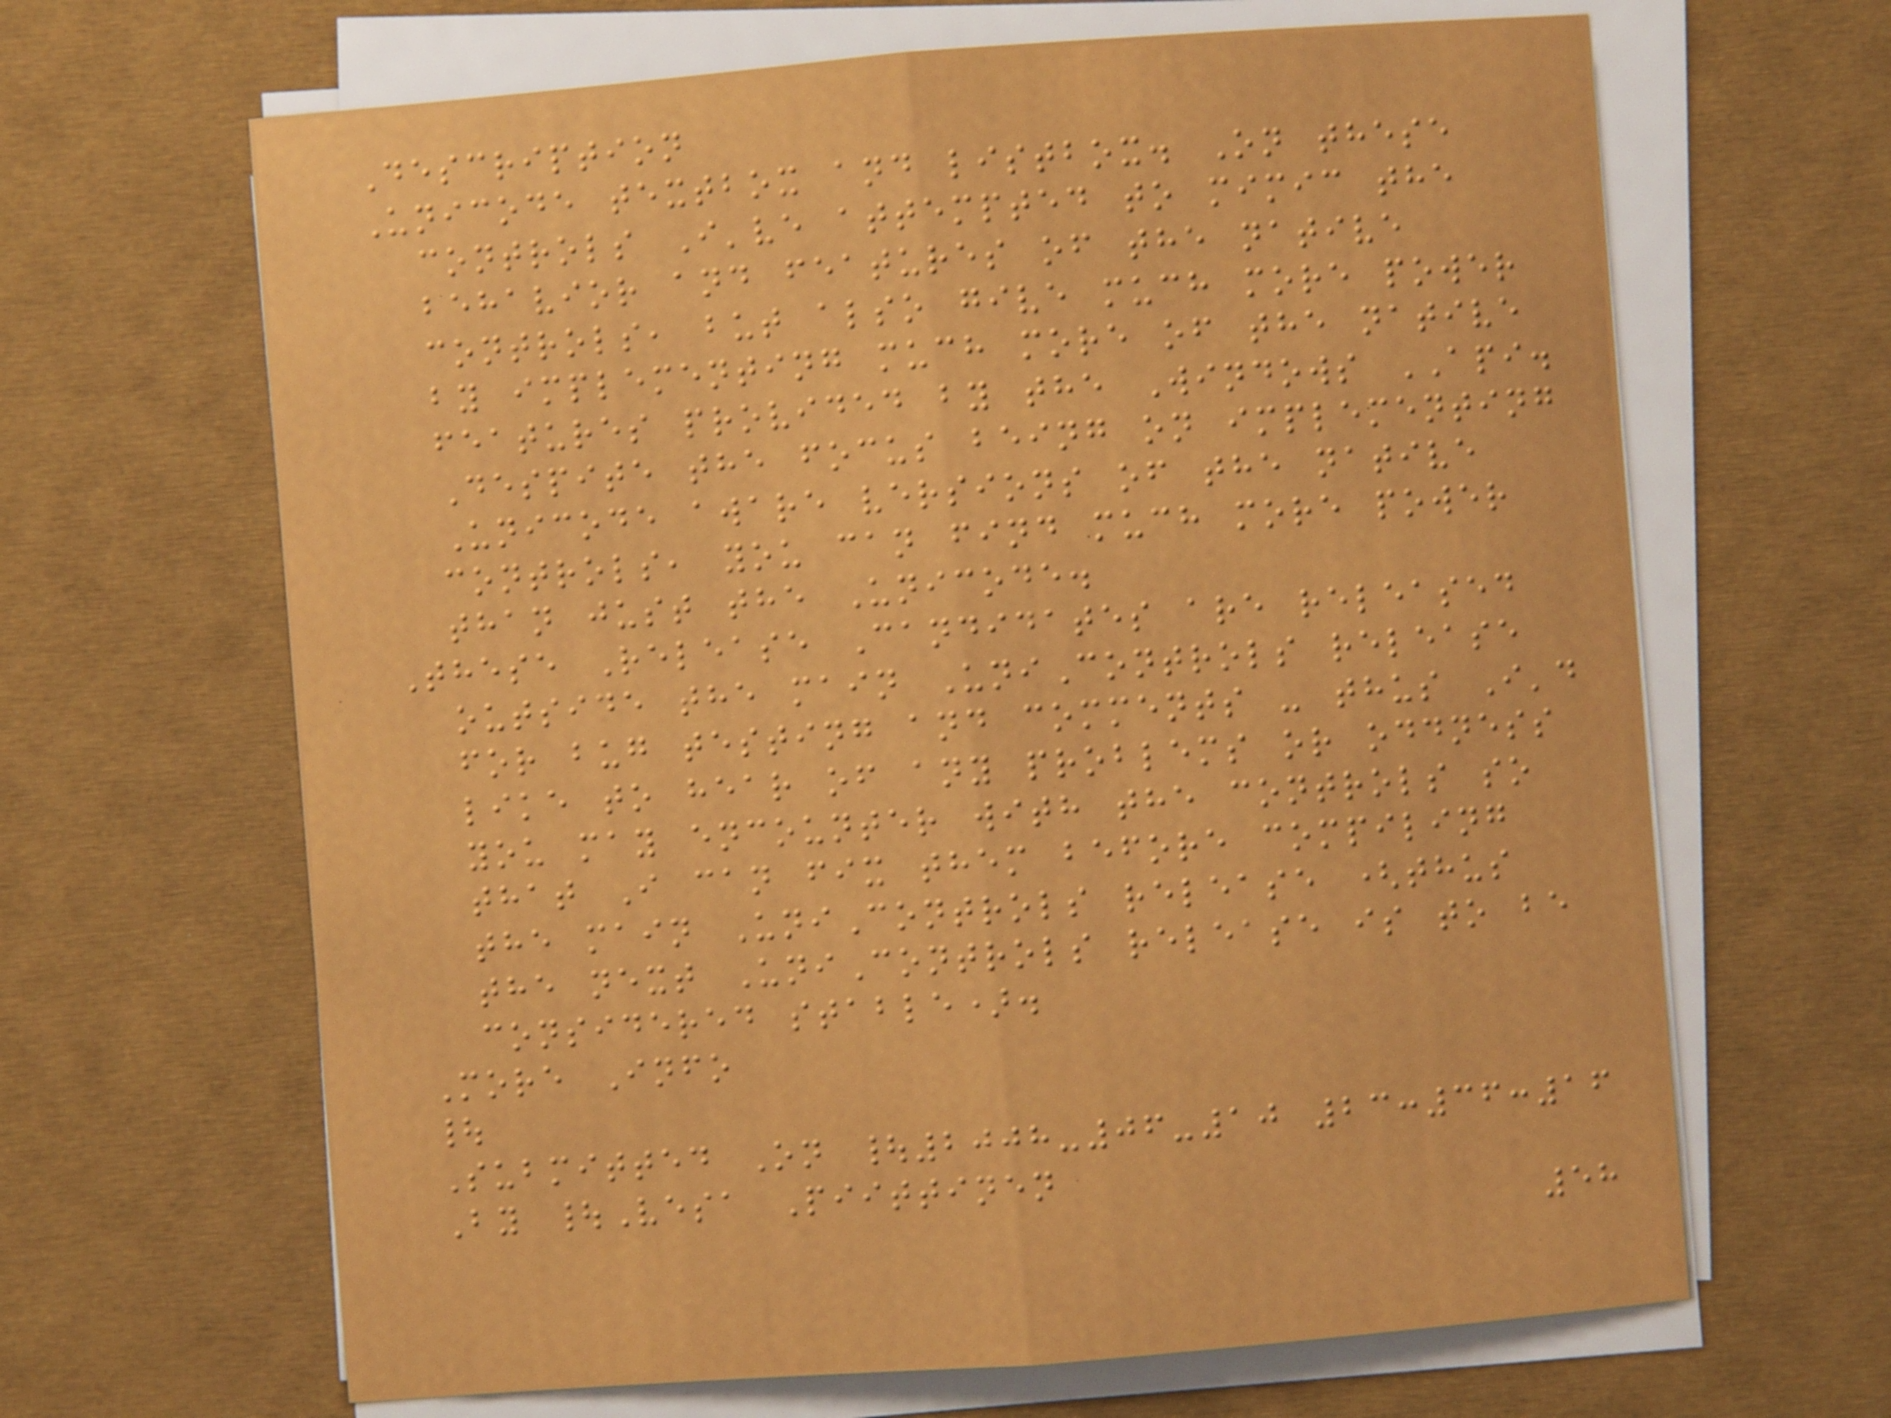Description
Unicode textbox and listbox. On these
controls I've attempted to mimic the
behavior and features of the native
controls, but also give much more power
by implementing much more of the native
features provided by the Windows API.
Despite the focus being on implementing
Unicode aware versions of the native
controls, you can find much more power
than just the Unicode.
These Release Candidates are released
outside the main UniControls release
for bug testing and comments - thus I'd
like to hear of any problems or oddness
you may encounter with the controls so
that I can fix them before compiling
the main UniControls release (thus
the next UniControls release is to be
considered stable).
More Info
|
Submitted On |2008-06-10 23:36:16
By |Vesa Piittinen
58
